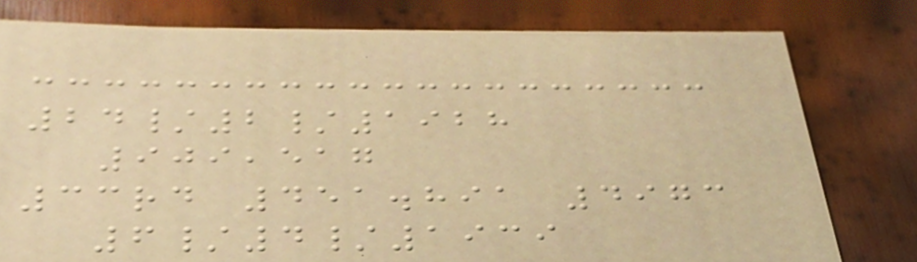24/2/1928
909,517
33rd 451.891 4973
6/4/1939
